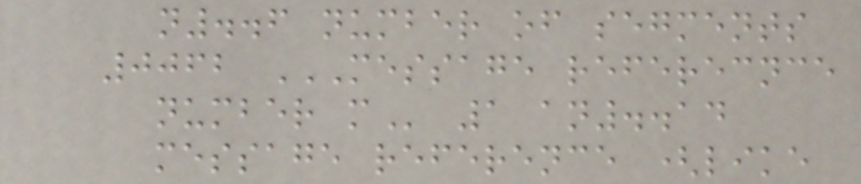n..6 number of segments
0062 MESSAGE REFERECNCE
NUMBER M 1 an..14
message reference (like
